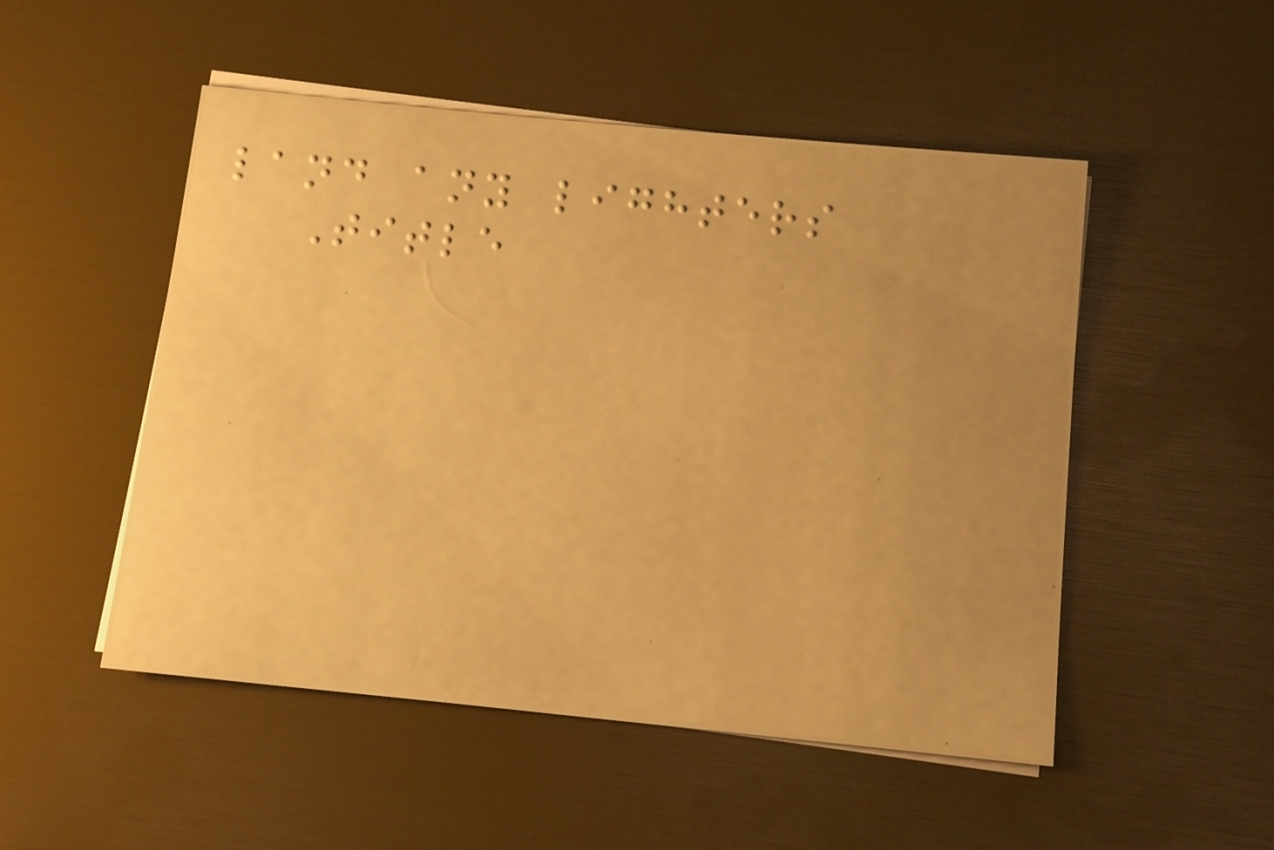land any lighters
Title
